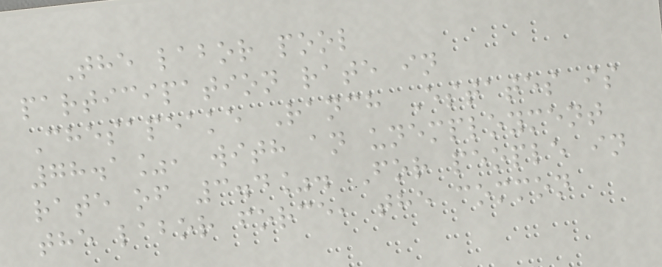The labor pool
participation rate in
Chesapeake Ranch Estates is
78.1%, with an unemployment
rate of 3.4%. For people in
the labor force, the common
